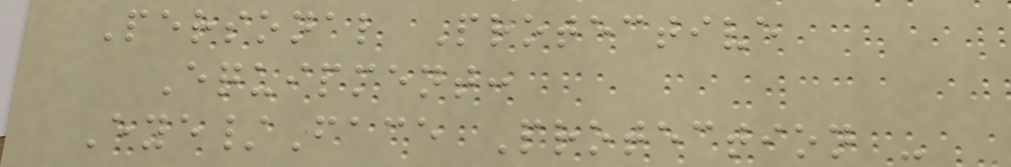Personal Protective
Equipment:
Eye/Face Protection -
